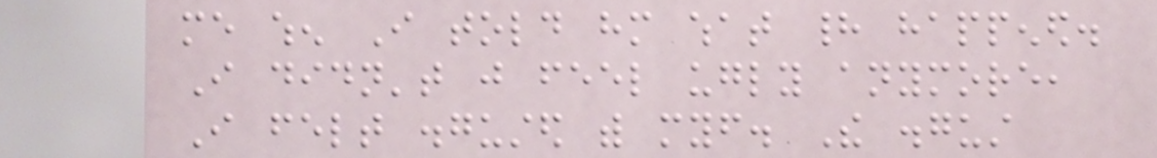me when I told him what had happened.
I didn't just feel ugly anymore,
I felt disgusted with myself. The disgust
